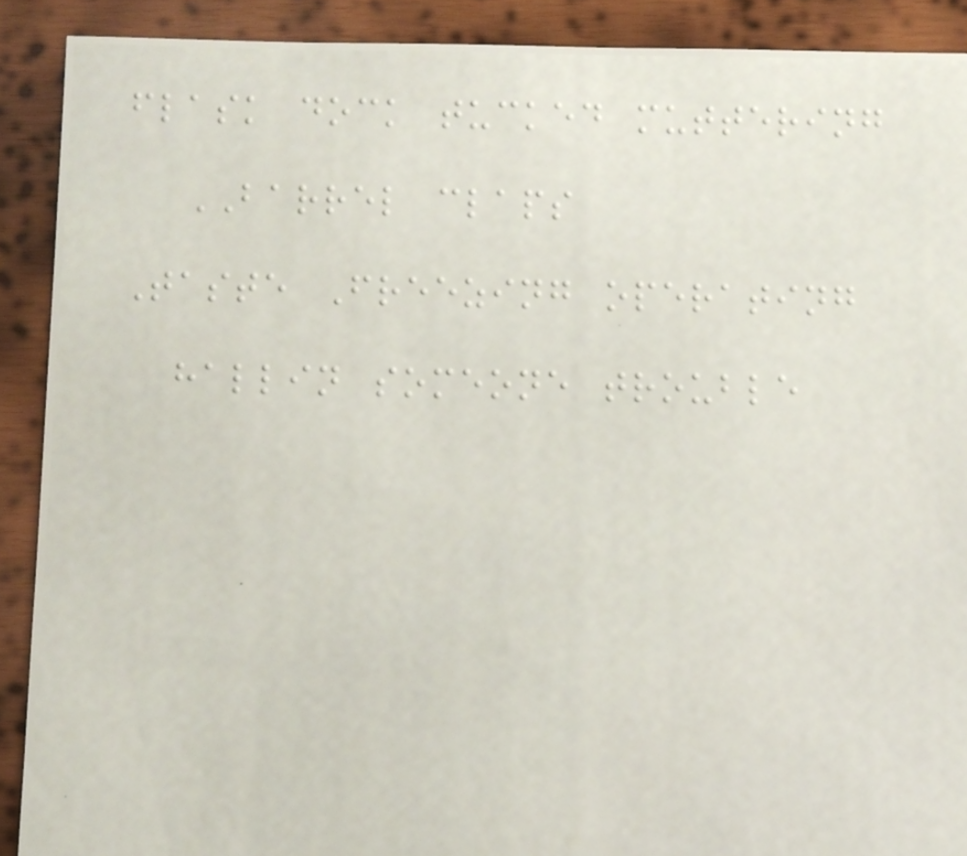flask dock tucked muttering
BARREL claps
Taste Freezing operating
hallin someone trouble
